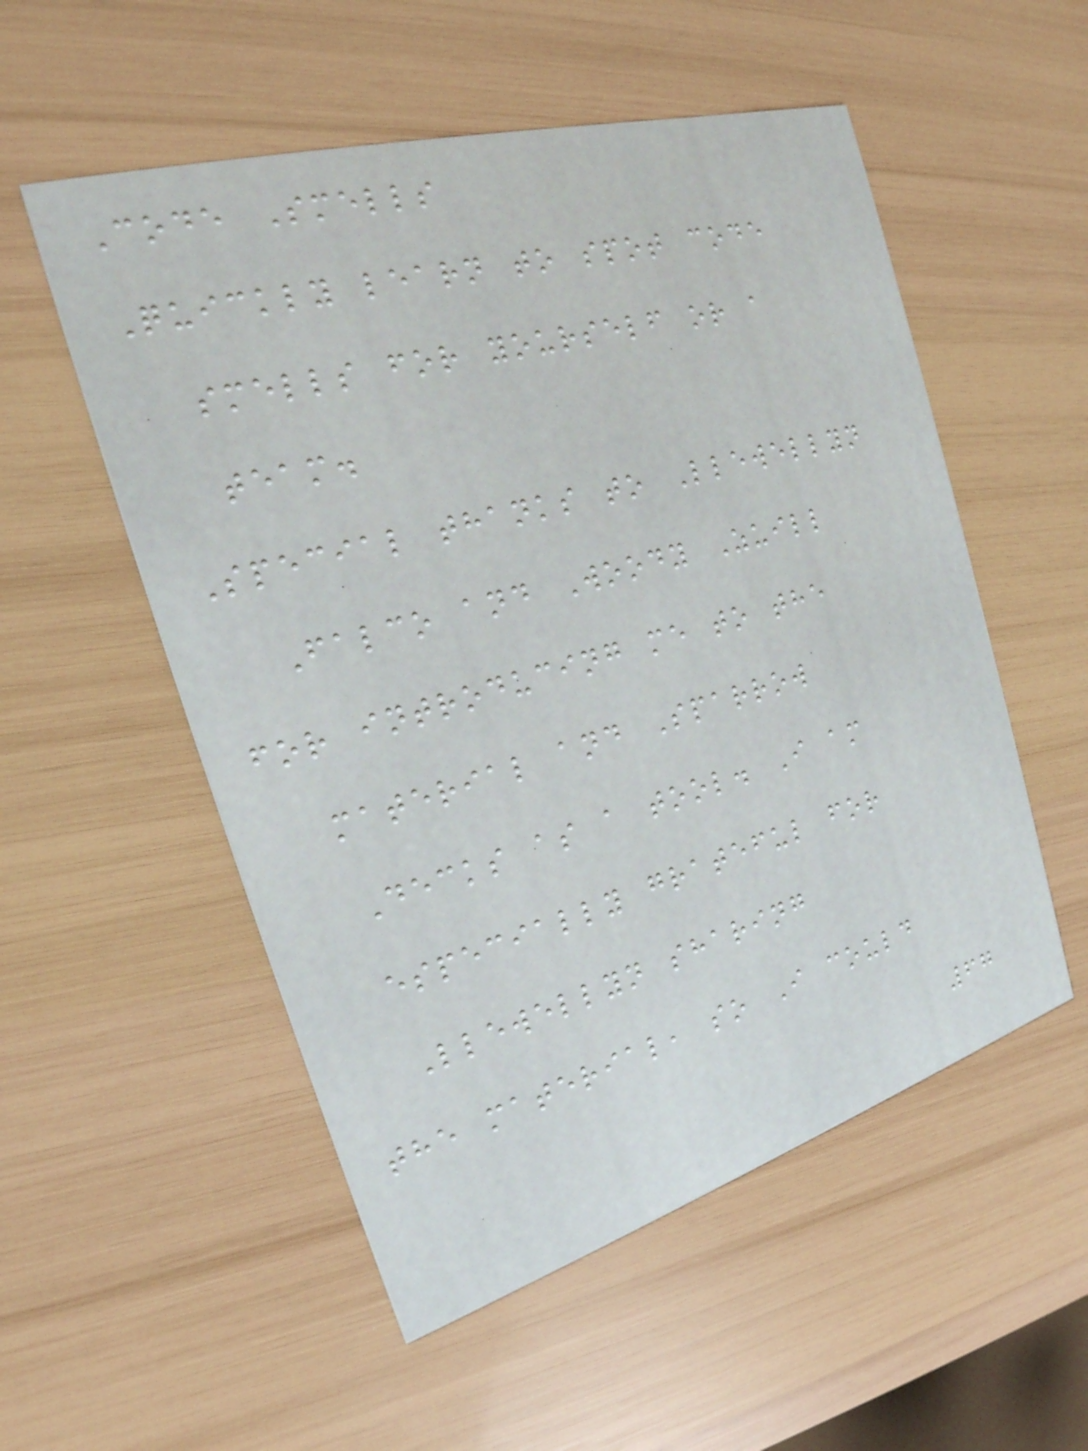Code Smells
Quickly learn to spot code
smells for yourself or a
team.
Special thanks to Llewellyn
Falco and Woody Zuill
for introducing me to the
material and Sparrow
Decks as a tool. I am
especially grateful for
Llewellyn sharing
the material, so I could
67
